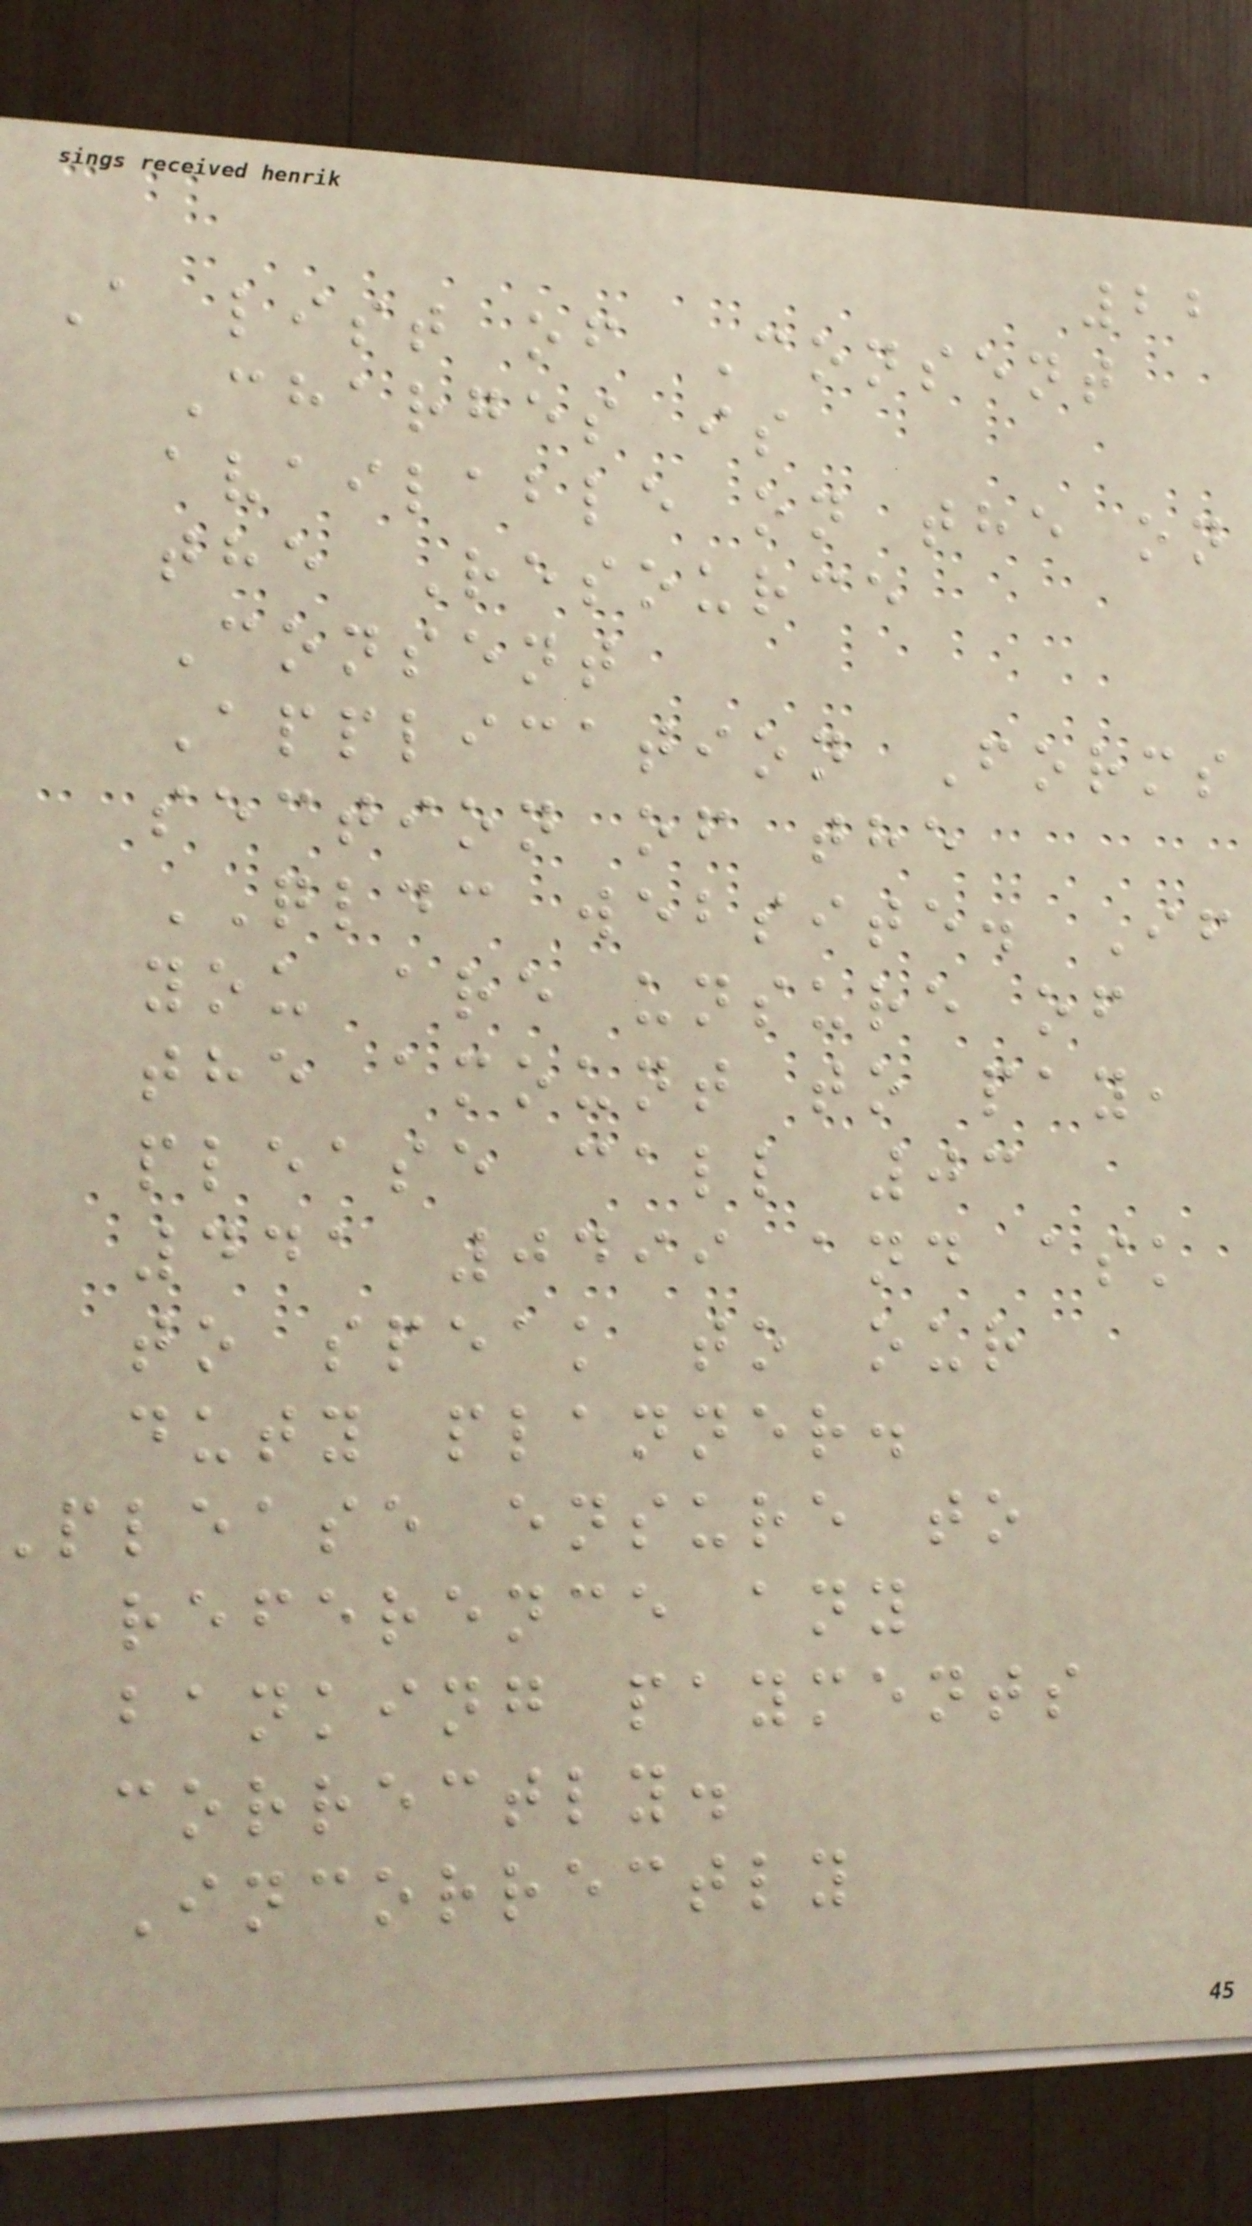22
A list of Consent
Charges is
available on the on
the Resource
Consent
Application Forms
section of the
QLDC website. If
you are unsure of
the amount to pay,
please call 03
441 0499 and ask
to speak to our
duty planner.
please ensure to
reference any
banking payments
correctly.
Incorrectly
